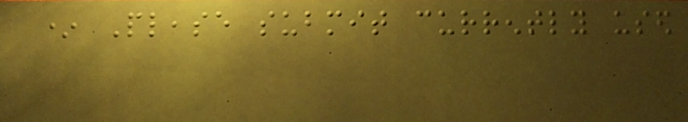* Please submit currently used
